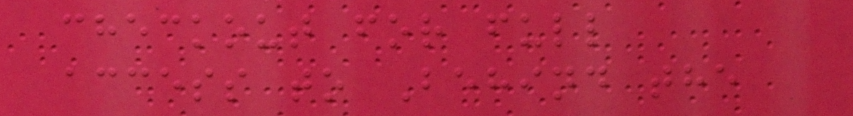checkout for full
access to Behind the
